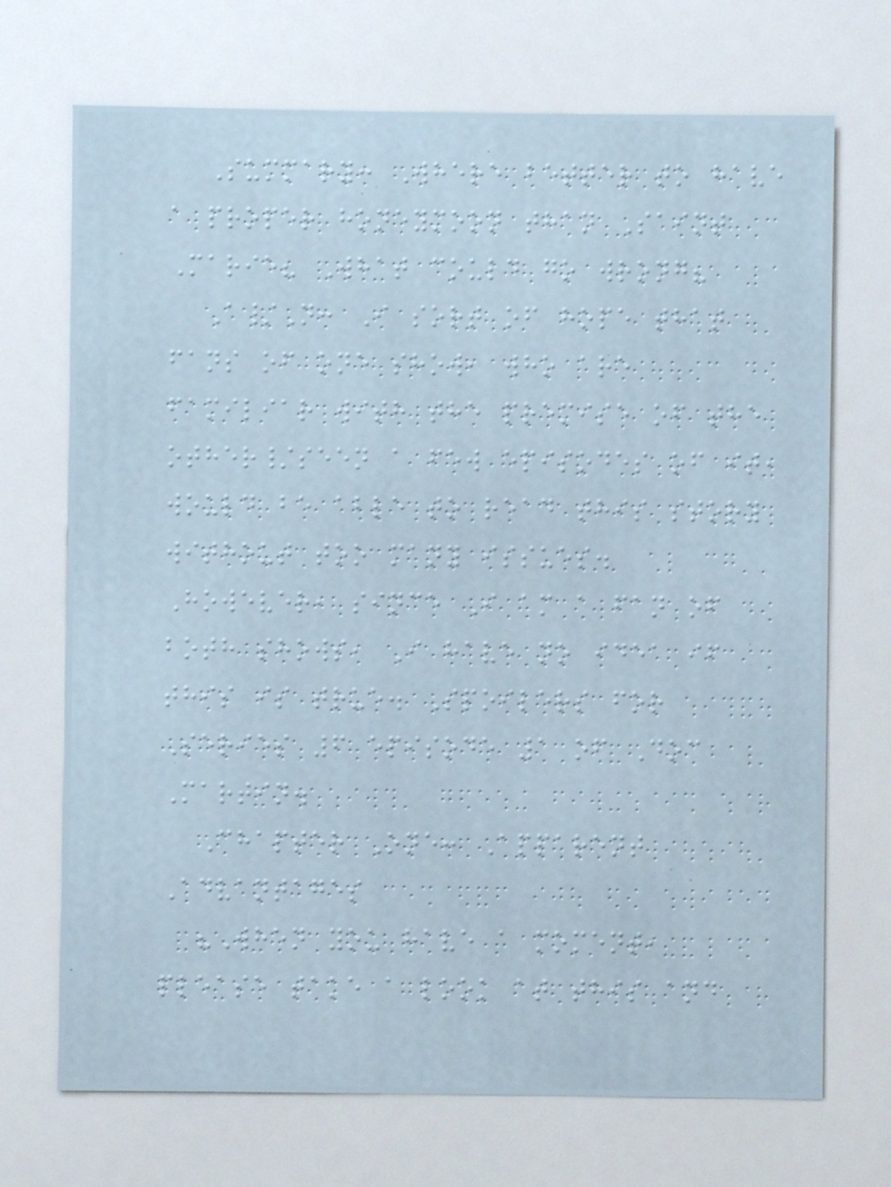Summary: Where better to have
a proper honeymoon than Saint
Marie? What could go wrong?
A/N: I sort of hope that
fans of one show, who are
familiar with the premise of the
other/seen a few episodes of it,
would be able to read this story
without too many issues.
However, since I am a fan of
both shows, I have no idea if
this is true. Spoilers for
Series 6 episode 1 of Doc
Martin.
Chapter One: Apparent
Advantages
"When you have a moment,
please take a look at this and
